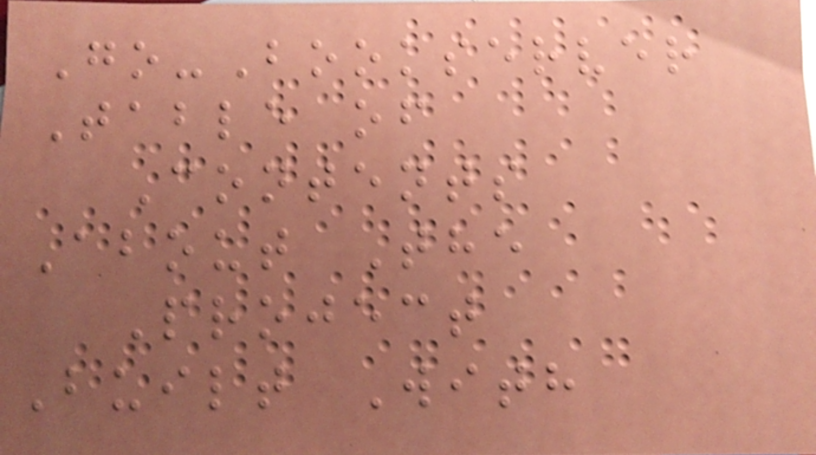Go-Bookserver
Table of
Contents
About The
Project
Built With
